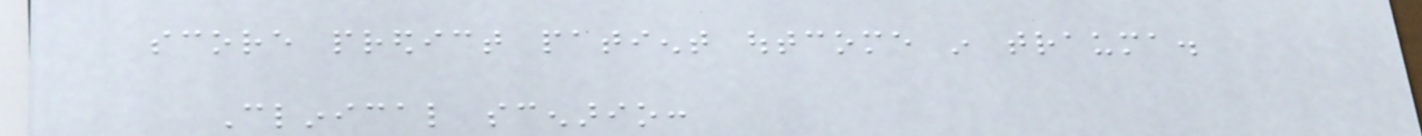score predict patient outcome in trauma.
Clinical scenario:
